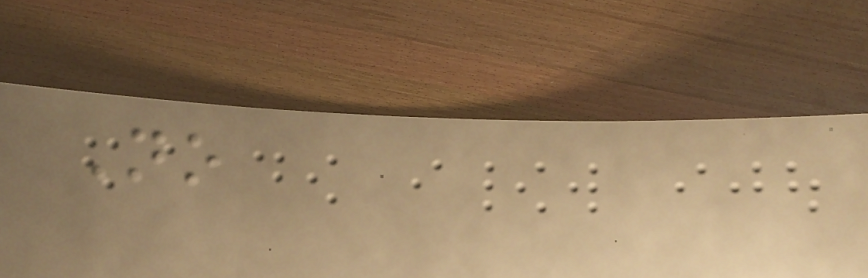No
